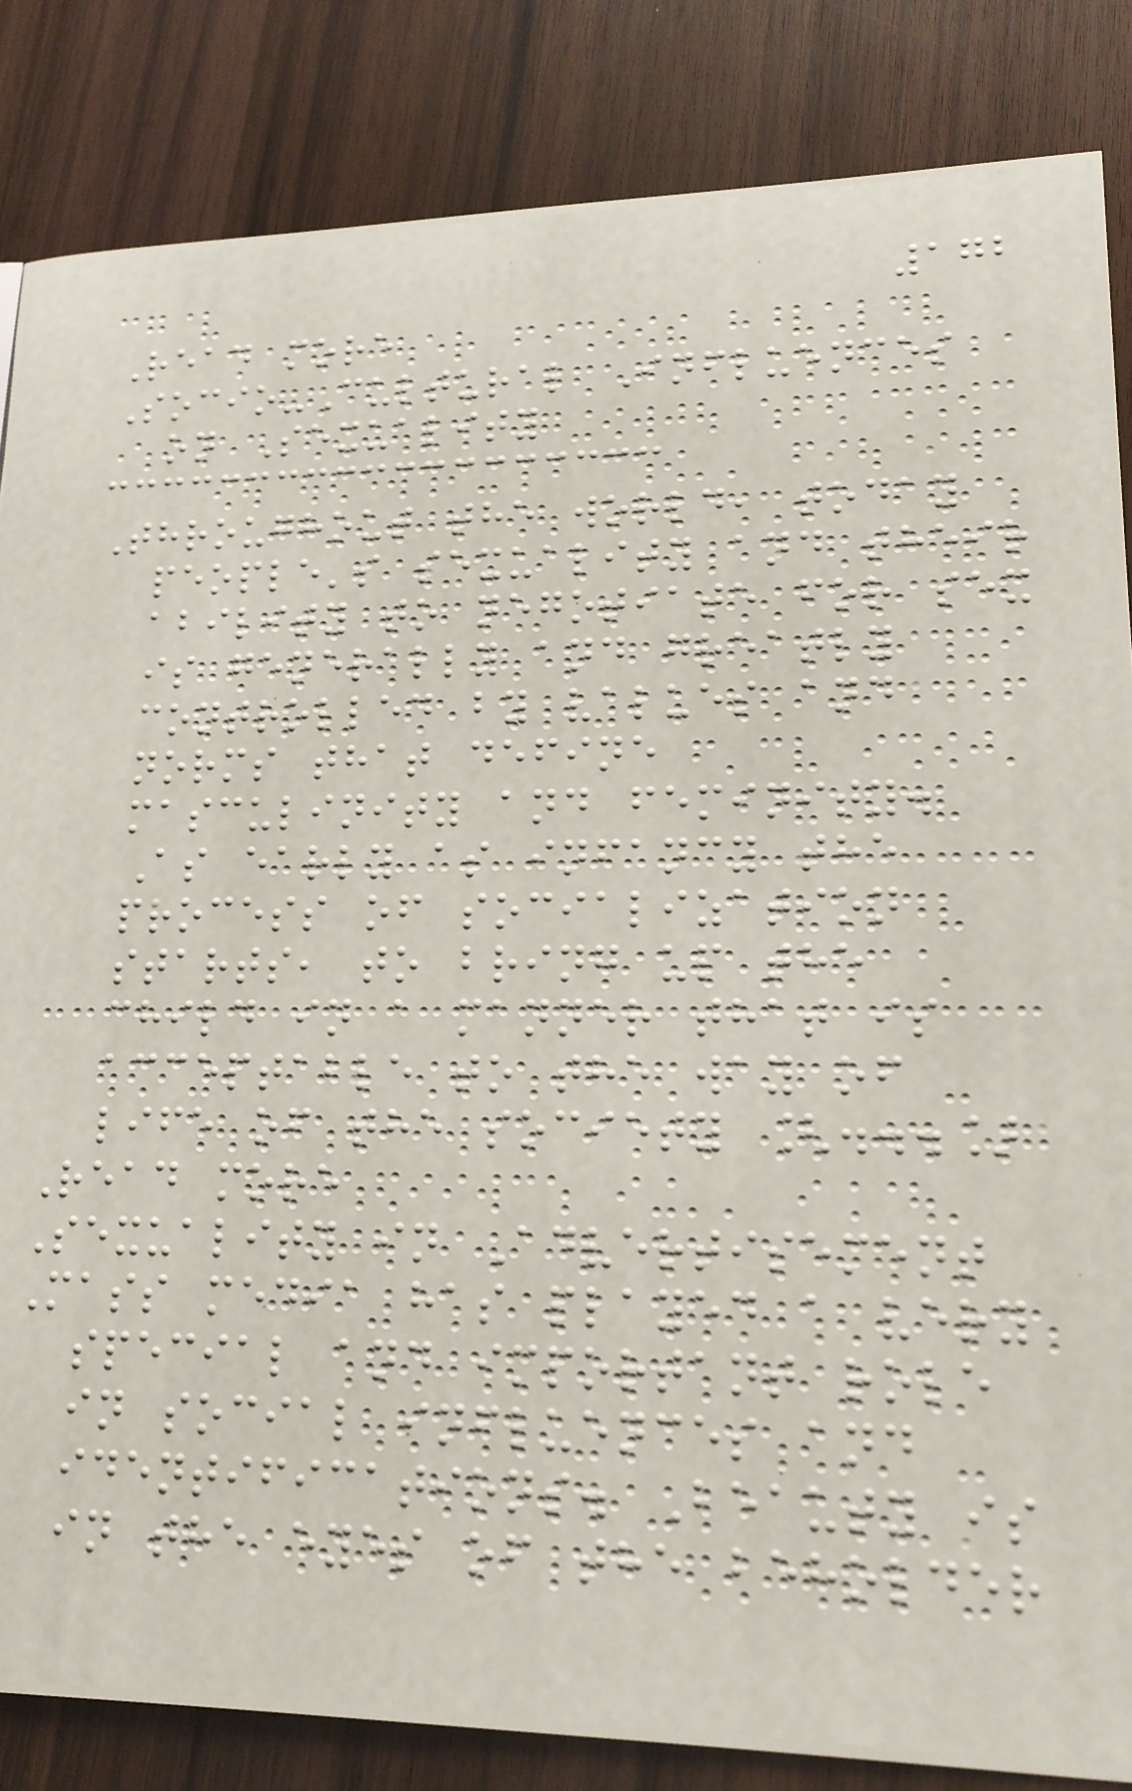172
Read more
Socio-Cultural Influences
on Sexuality
Throughout the world, today
people's sexuality and their
ability to negotiate for sex
is generally and greatly
controlled by values and
norms that define
masculinity and feminity.
As early as infancy the
process of socialization
starts, to bring up the
child in a manner that is
acceptable to the way of
life of the society [...]
Read more
Sexuality in Advertisement
Mass media has played a very
special and important role
in social influences and
identifications. Beauty is
in the eyes of the beholder
